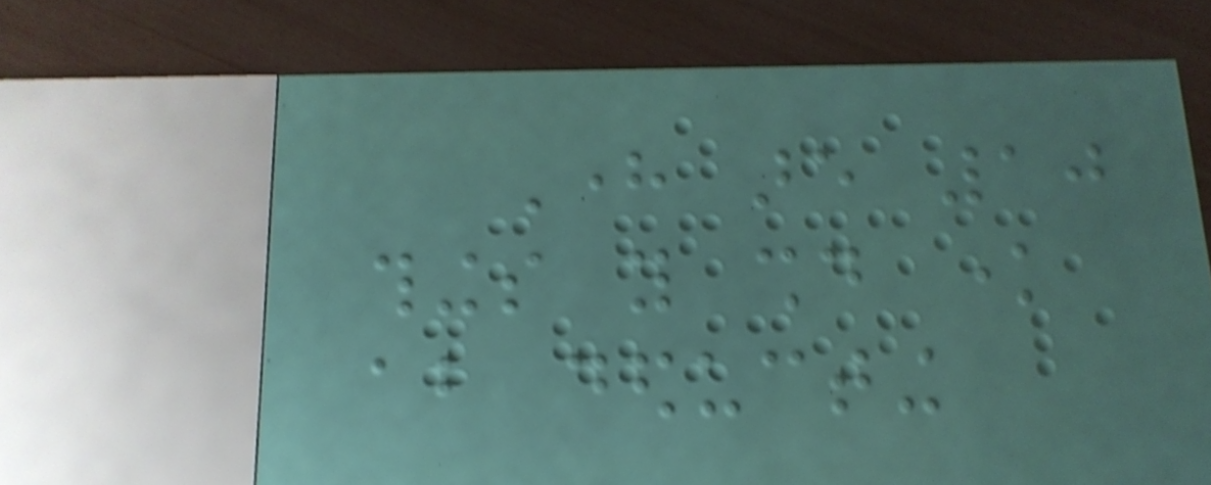Here are 10
things you should know
about deducting
